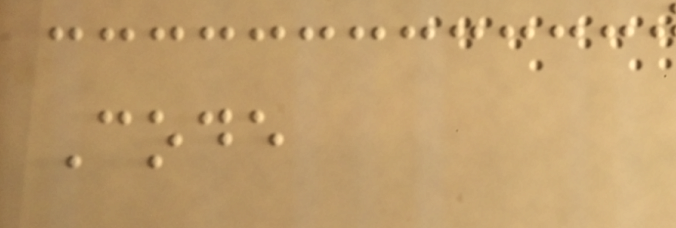Code
